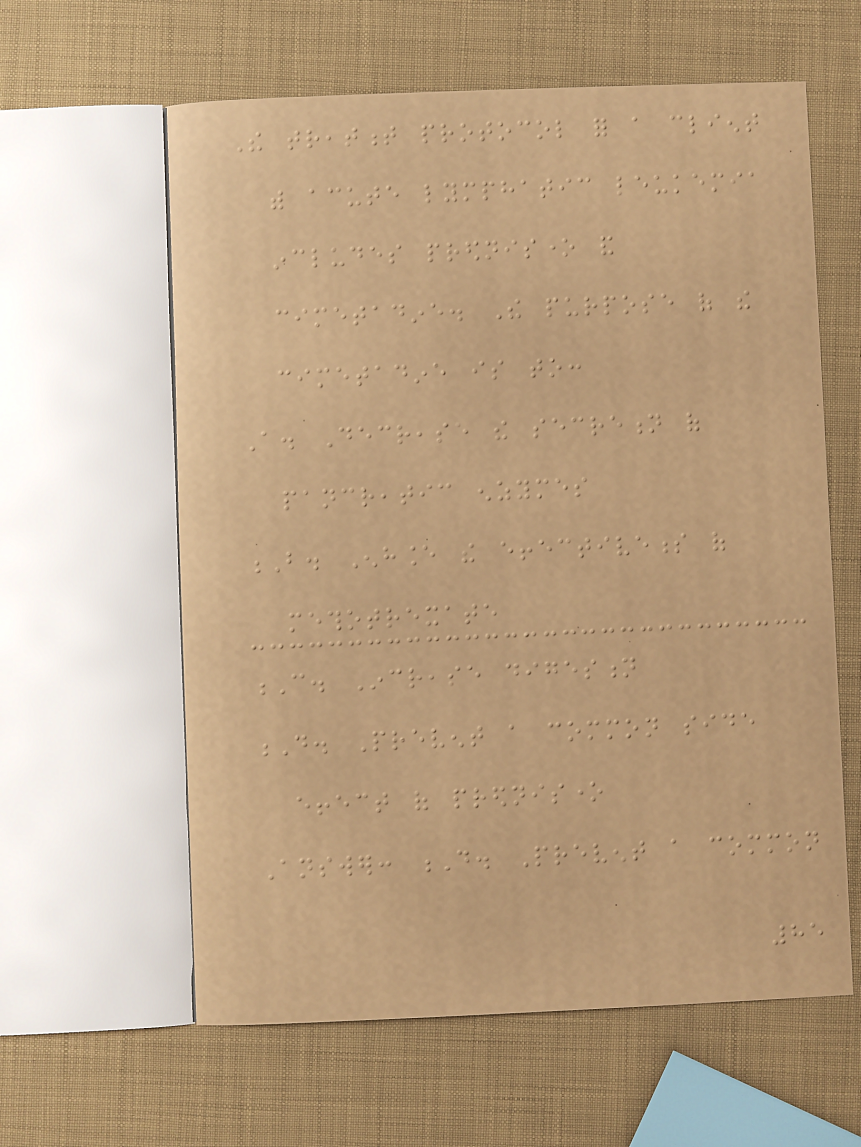The treatment protocol for a client
with acute lymphatic leukemia
includes prednisone and
cimetadine. The purpose of the
cimetadine is to:
A. Decrease the secretion of
pancreatic enzymes
B. Enhance the effectiveness of
methotrexate
C. Increase digestion
D. Prevent a common side
effect of prednisone
Answer: D. Prevent a common
85
